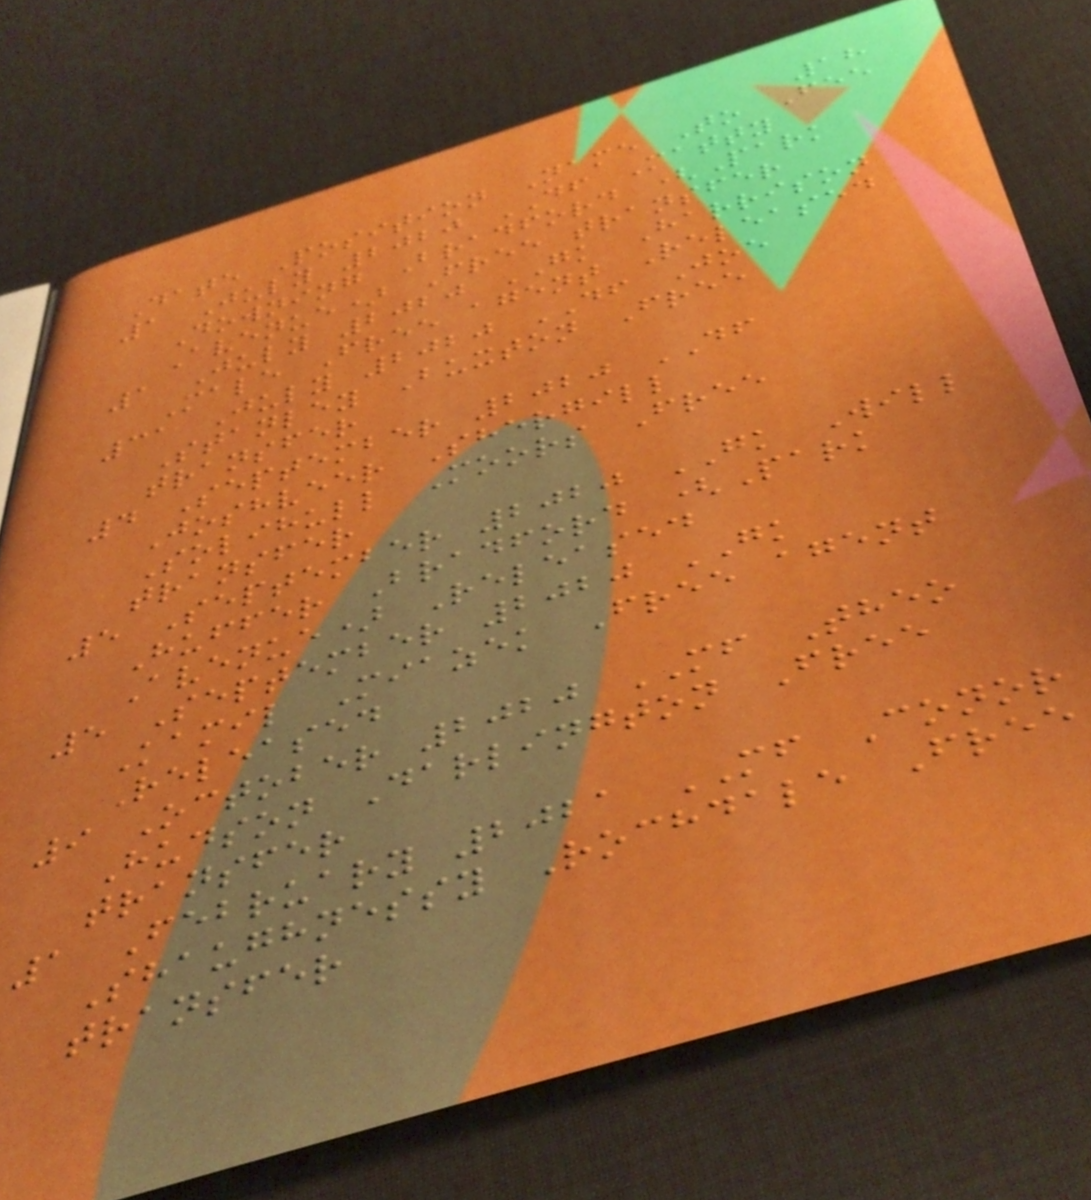18
Date Position Name To Fee
1 July 2020 DF Matty
Downing Bradford (Park
Avenue) Free transfer
1 July 2020 GK Harrison
Male Free agent Released
31 July 2020 DF Joe
Stanley Buxton Free
transfer
4 September 2020 DF
Joshveer Shergill
Solihull Moors Free
transfer
5 September 2020 GK Will
Huffer Bradford (Park
Avenue) Released
5 September 2020 GK
Kamil Miazek Free agent
Released
9 October 2020 MF Theo
Hudson Darlington Free
transfer
1 February 2021 MF Conor
Shaughnessy Rochdale Free
transfer
